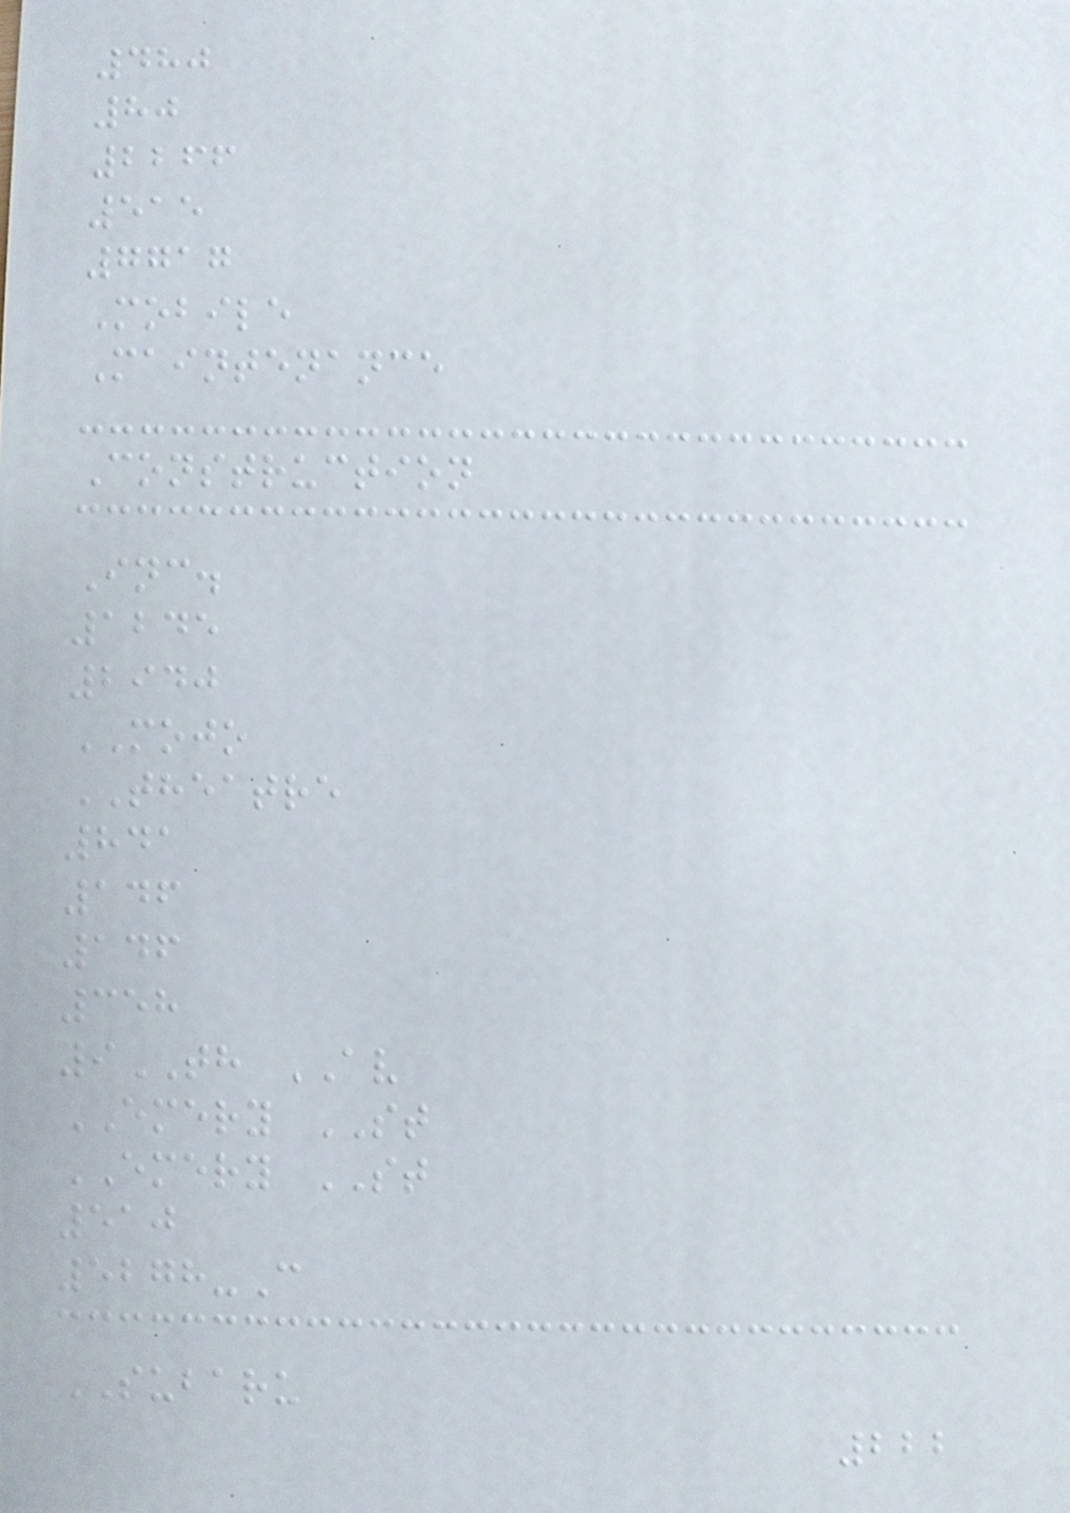480
80
2266
515
7717
Mobile
Maintenance
Construction
Inc.
1245
2940
MOJO
THEATRE
841
146
146
358
9TH AV
EMERY ST
EMERY ST
510
5278-C
SUBARU
222
